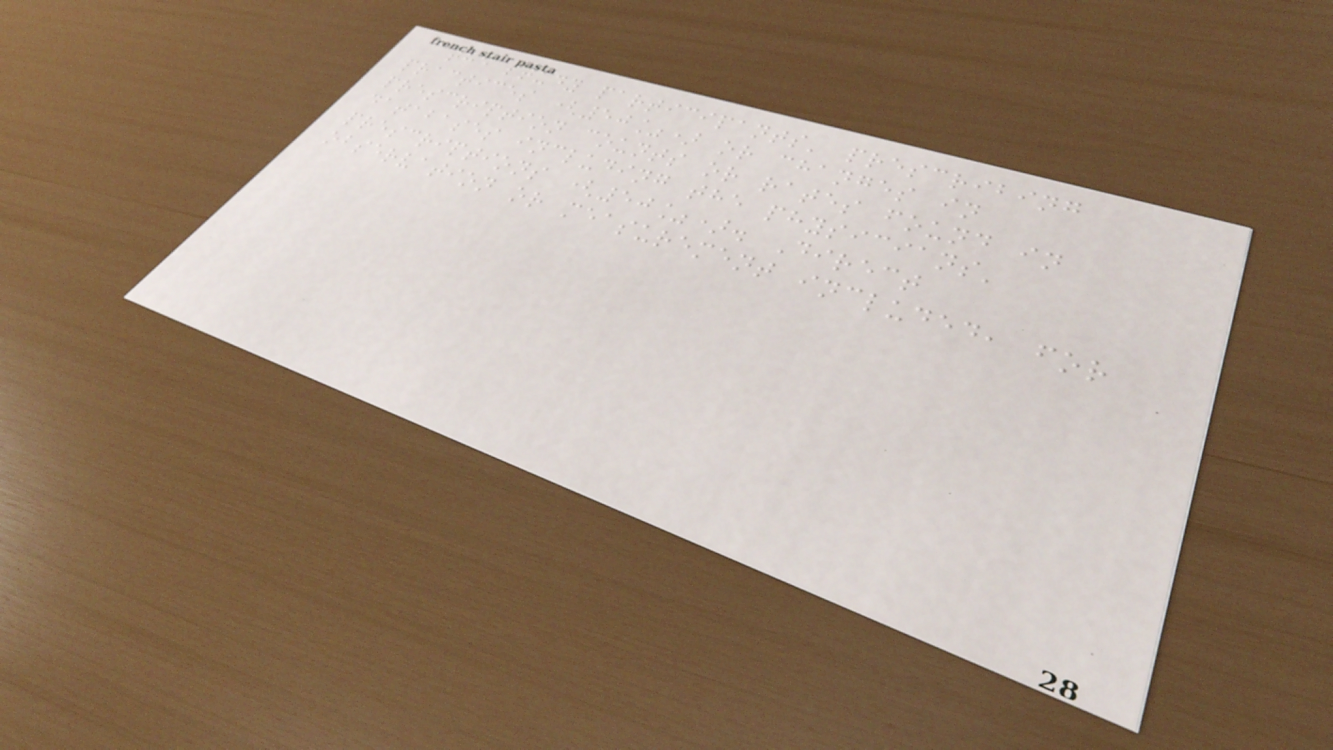the study participants' prescribing
practices (50%) or changes in
prescription counts or rates found in
databases including the physicians'
prescriptions (50%). Direct
observation or measurement included, for
